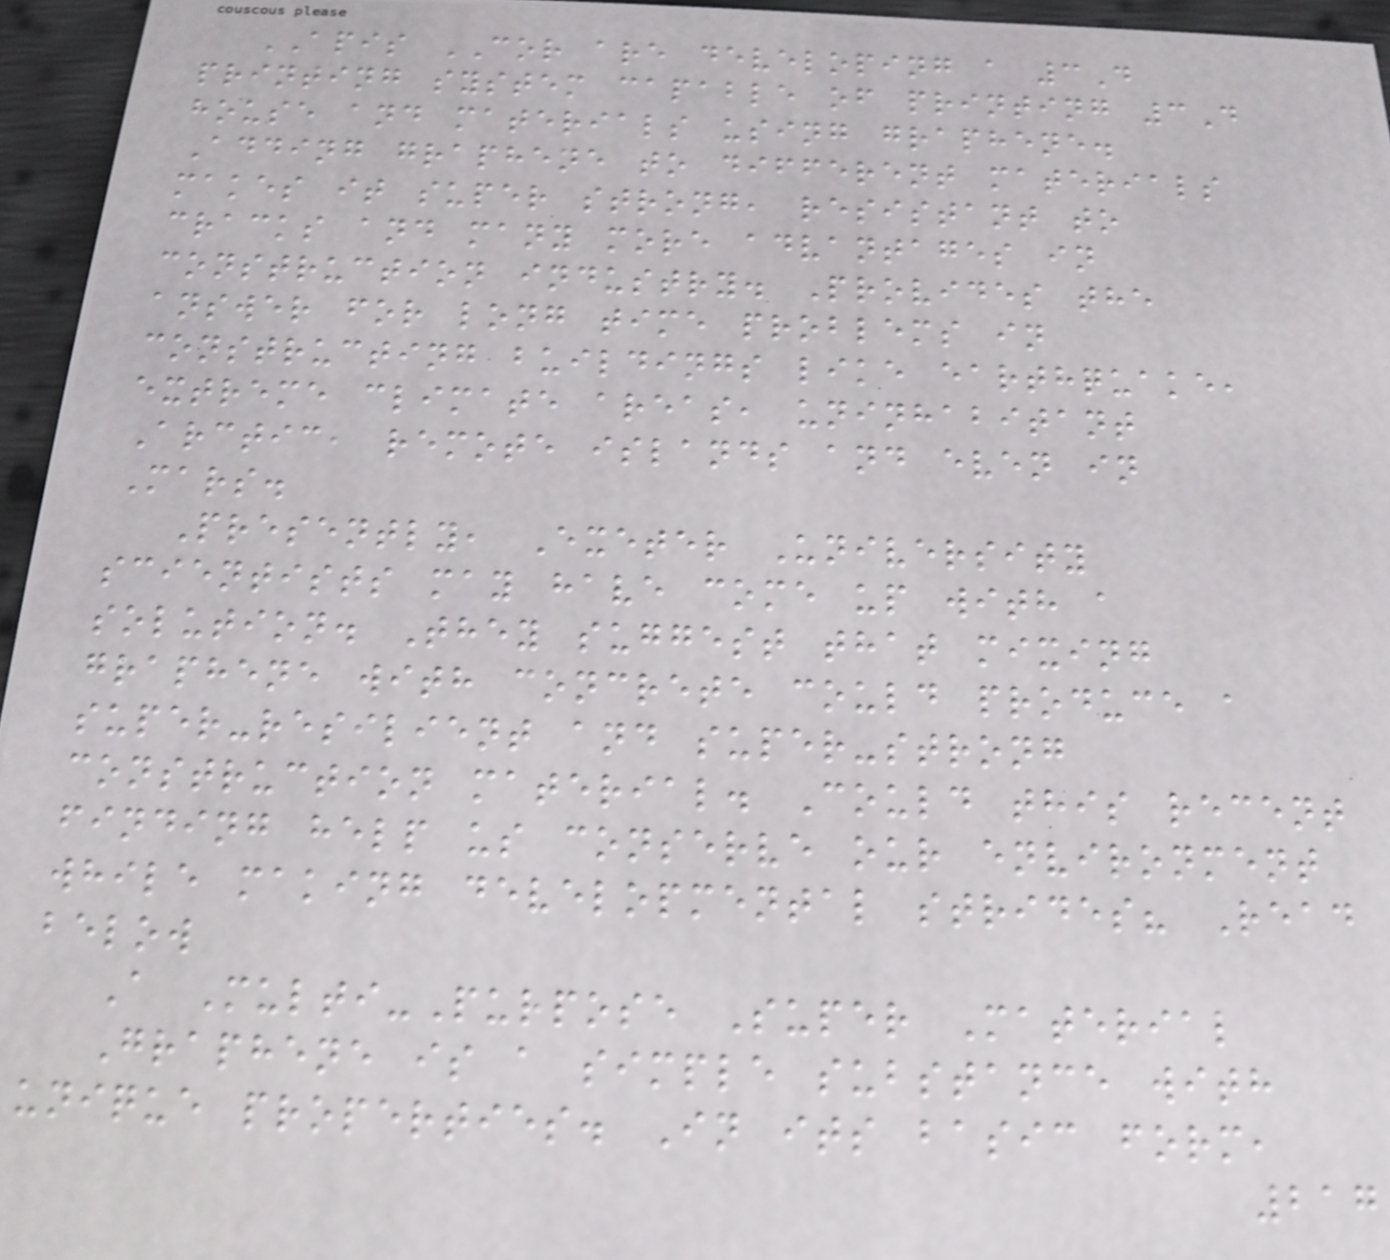APIS COR are developing a 3D
printing system capable of printing 3D
house and materials using graphene.
Adding graphene to different materials
makes it super strong, resistant to
cracks and many more advantages in
construction industry. Provides the
answer for long time problems in
constructing buildings like earthquake,
extreme climate areas, uninhabitant
Arctic, remote islands and even in
Mars.
Presently, Exeter University
scientists may have come up with a
solution. They suggest that mixing
graphene with concrete could produce a
super-resilient and super-strong
construction material. Could this recent
finding help us conserve our environment
while making developmental strides? Read
below
A Multi-Purpose Super Material
Graphene is a simple substance with
unique properties. In its basic form,
217
